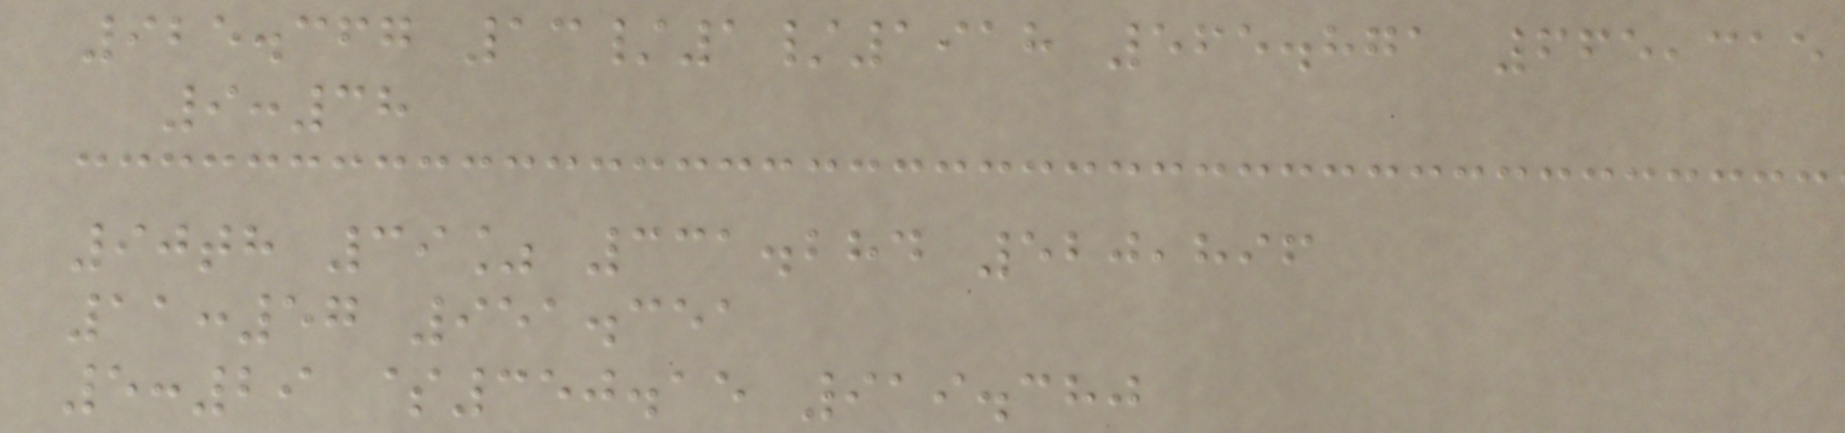925.367 13/1/1918 565.871 665,315
9:38
90th 39% 331.284 520,896
11:57 951.351
5:29 $350.15 919.380
